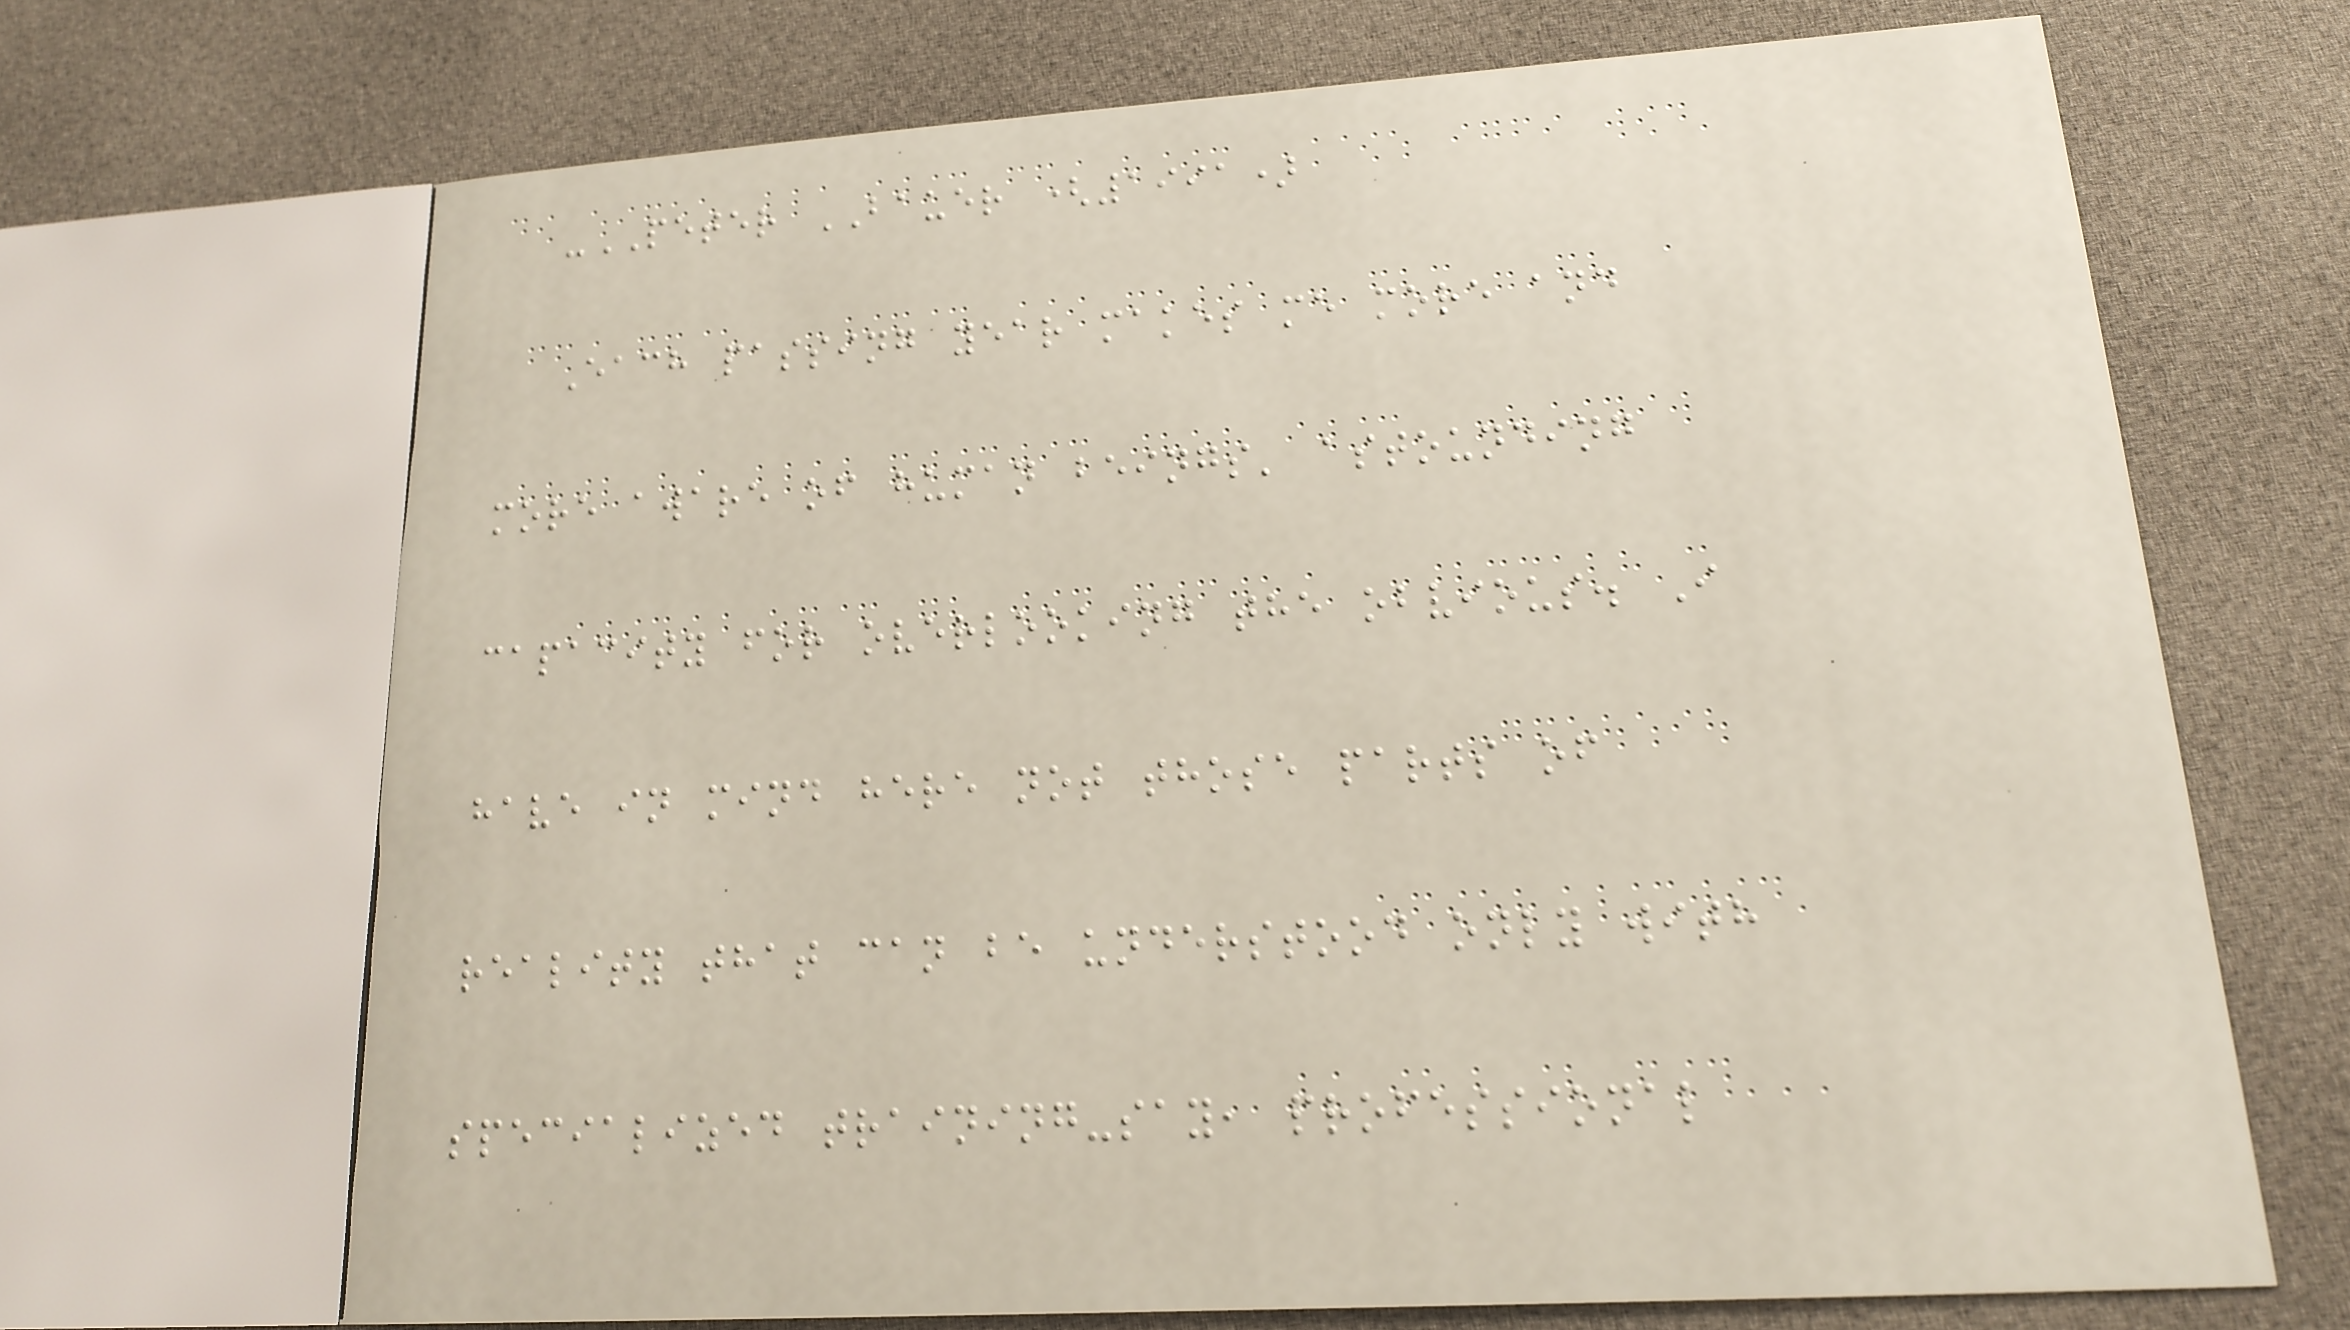-PETER BAUER (1991)
Each passing year makes me more and
more aware of human beings' astounding
capacity for overlooking the obvious. I
have in mind here not those parts of
reality that can be understood only with
specialized training-say, professional
